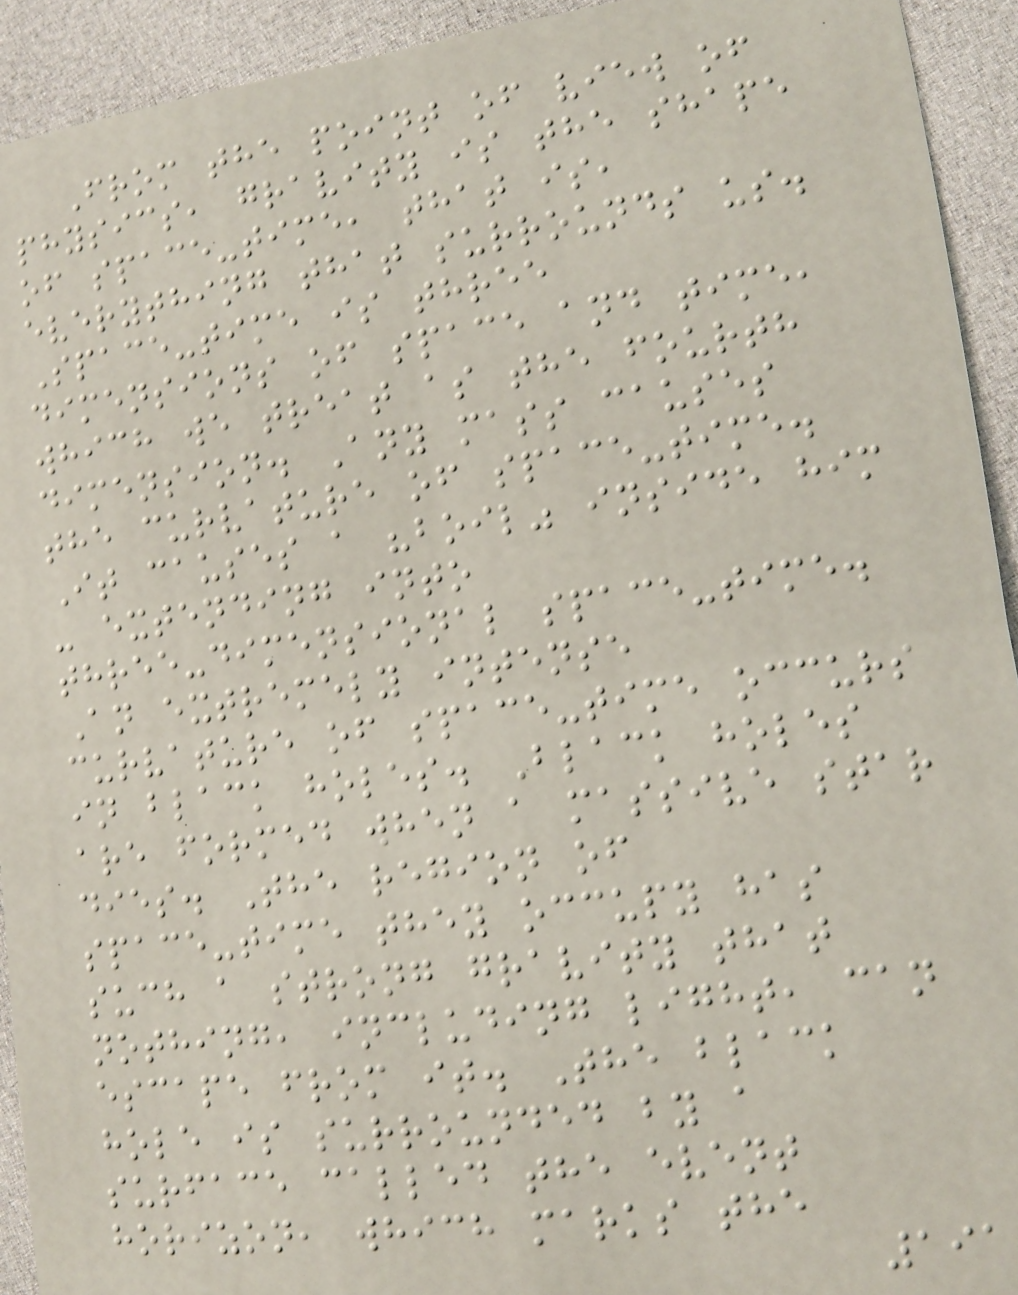From the point of view of
physics, gravity is the shape
of space-time, that is,
everything that surrounds us.
Space-time is three
dimensions of space and time,
which we treat as the fourth
dimension. Any mass causes
the curvature of space-time.
It causes a "boil" inside him
- extending into
three-dimensional space-time.
An extremely intense
curvature of space-time occurs
in black holes. Black holes
are formed when a massive star
dies. The region of
space-time they occupy has
such a strong gravity that
nothing, including light, can
escape from it. The black
hole is surrounded by a
surface called the event
horizon, which marks the
191
